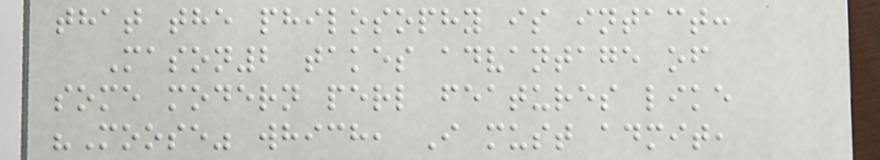that the philosophy is intact:
Mason2 takes advantage of
some modern perl features like
"Moose" which, I must admit,
